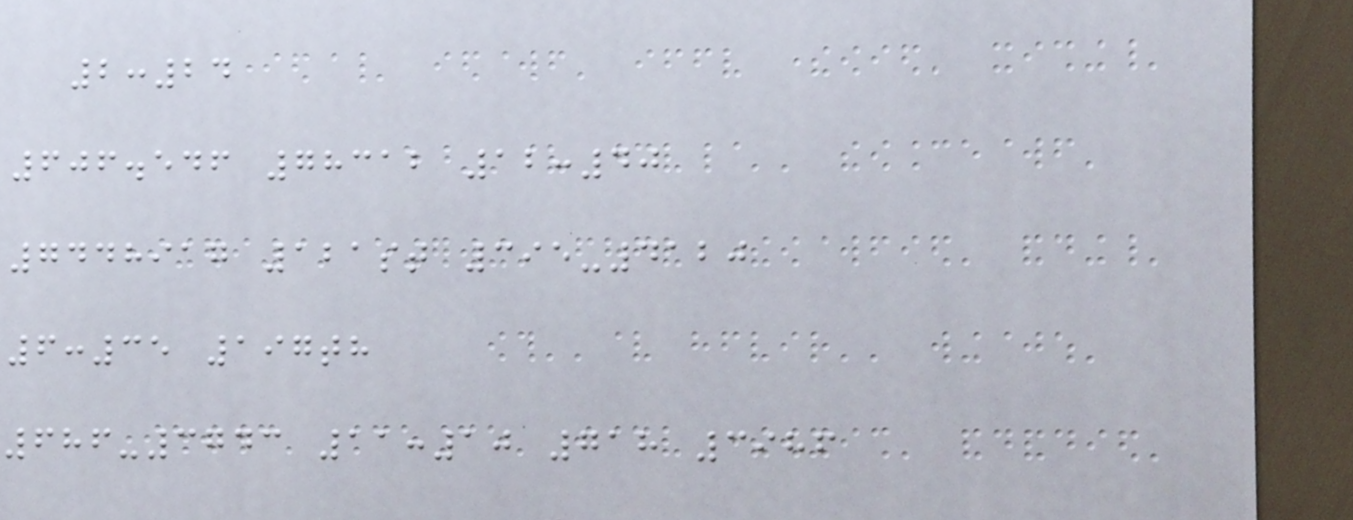2:24
606.546 78312 12:40
7448917 121st 395-4120
6:35 197th
686-3743 11:10 718 3986
